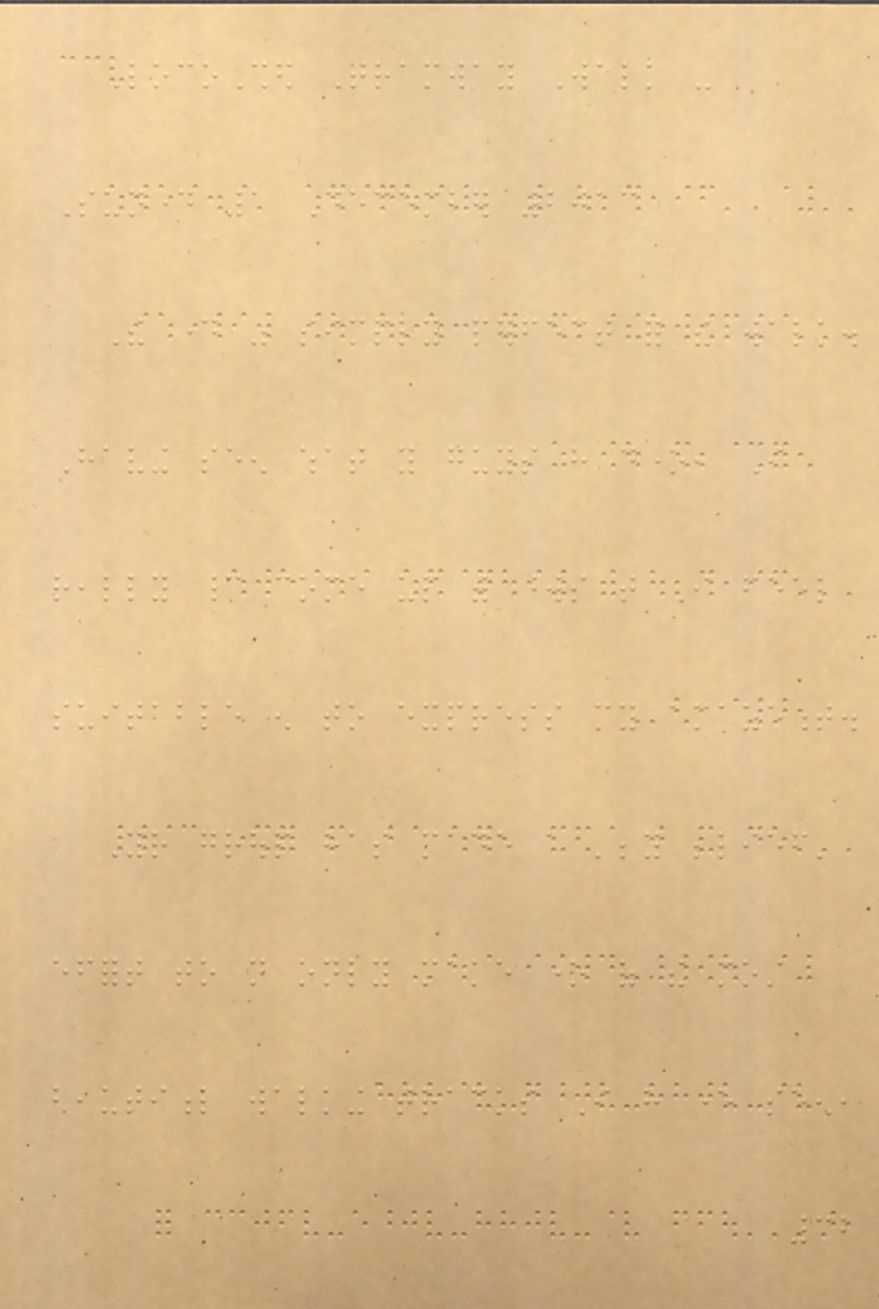LocoShed Tramway Walk -
Sunday 1 December 2013
The day was simply perfect for the walk.
Having seen what you guys have done, I
really cannot come up with words that I feel
suitable enough to express my amazement.
Your group has made a 'beyond belief'
effort to not only make one of the most
beautiful walking tracks I have ever seen,
32
